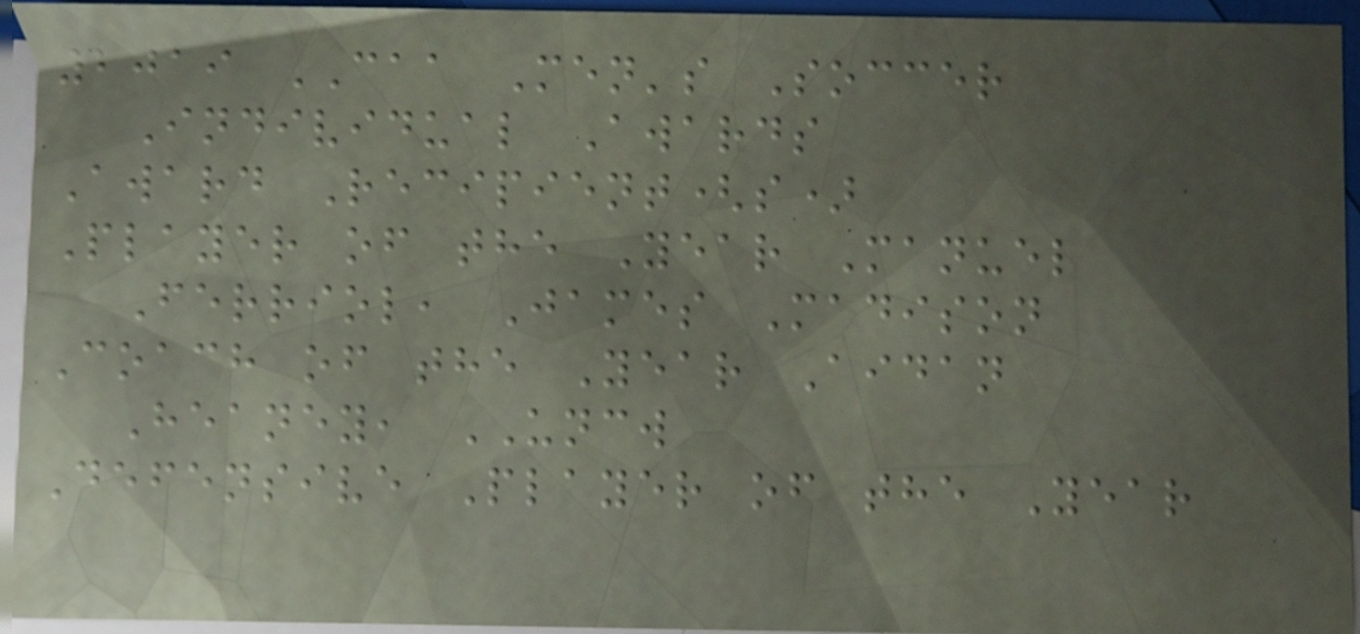2019 CAA Men's Soccer
Individual Awards
Award Recipient(s)
Player of the Year Manuel
Ferriol, James Madison
Coach of the Year Aidan
Heaney, UNCW
Defensive Player of the Year
